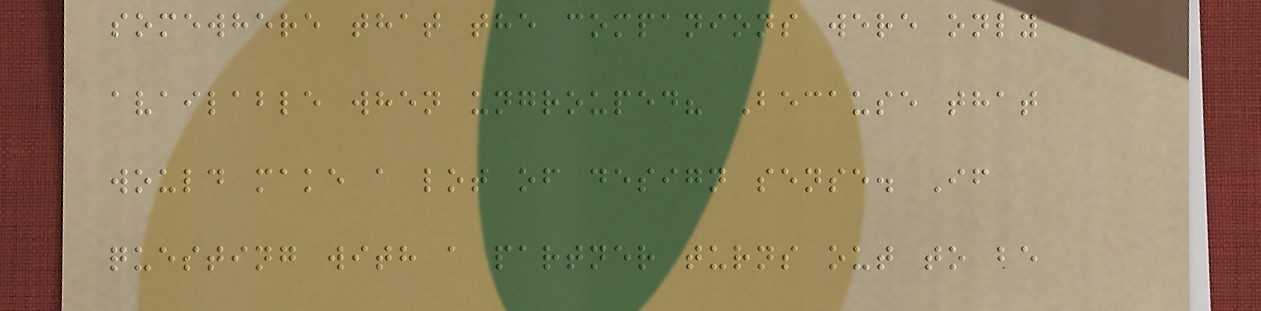somewhere that the companions were only
available when ungrouped? Because that
would make a lot of design sense. If
questing with a partner turns out to be
